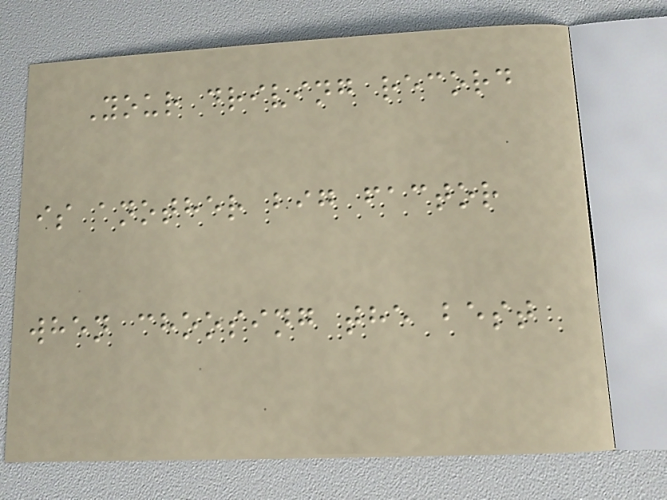Your driving record
is another big factor
when choosing the best
